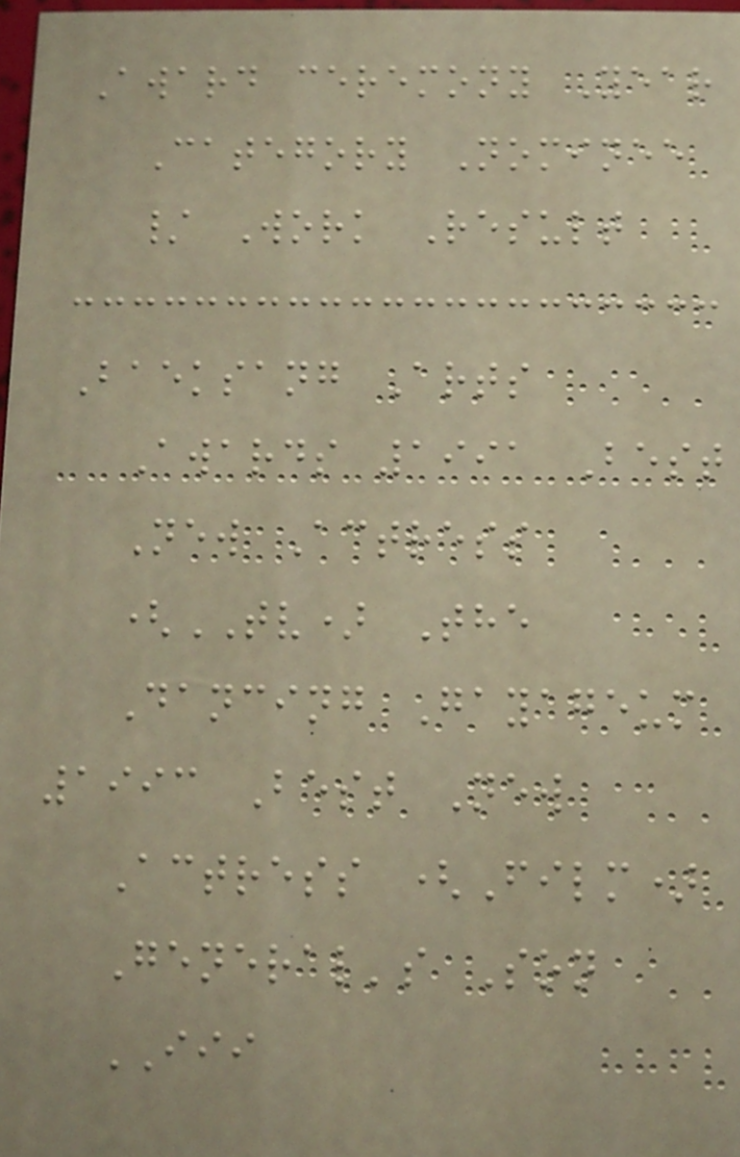Award ceremony Year
Category Nominee
/ Work Result
Baeksang Arts
Awards 1991 Best
New Actress
(TV) The
Dancing Gayageum
1993 Best New
Actress (Film)
General's Son
III
